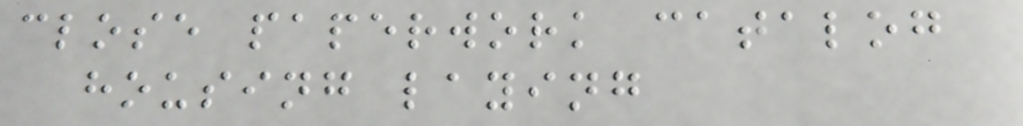close paperwork catalog
housing laying
